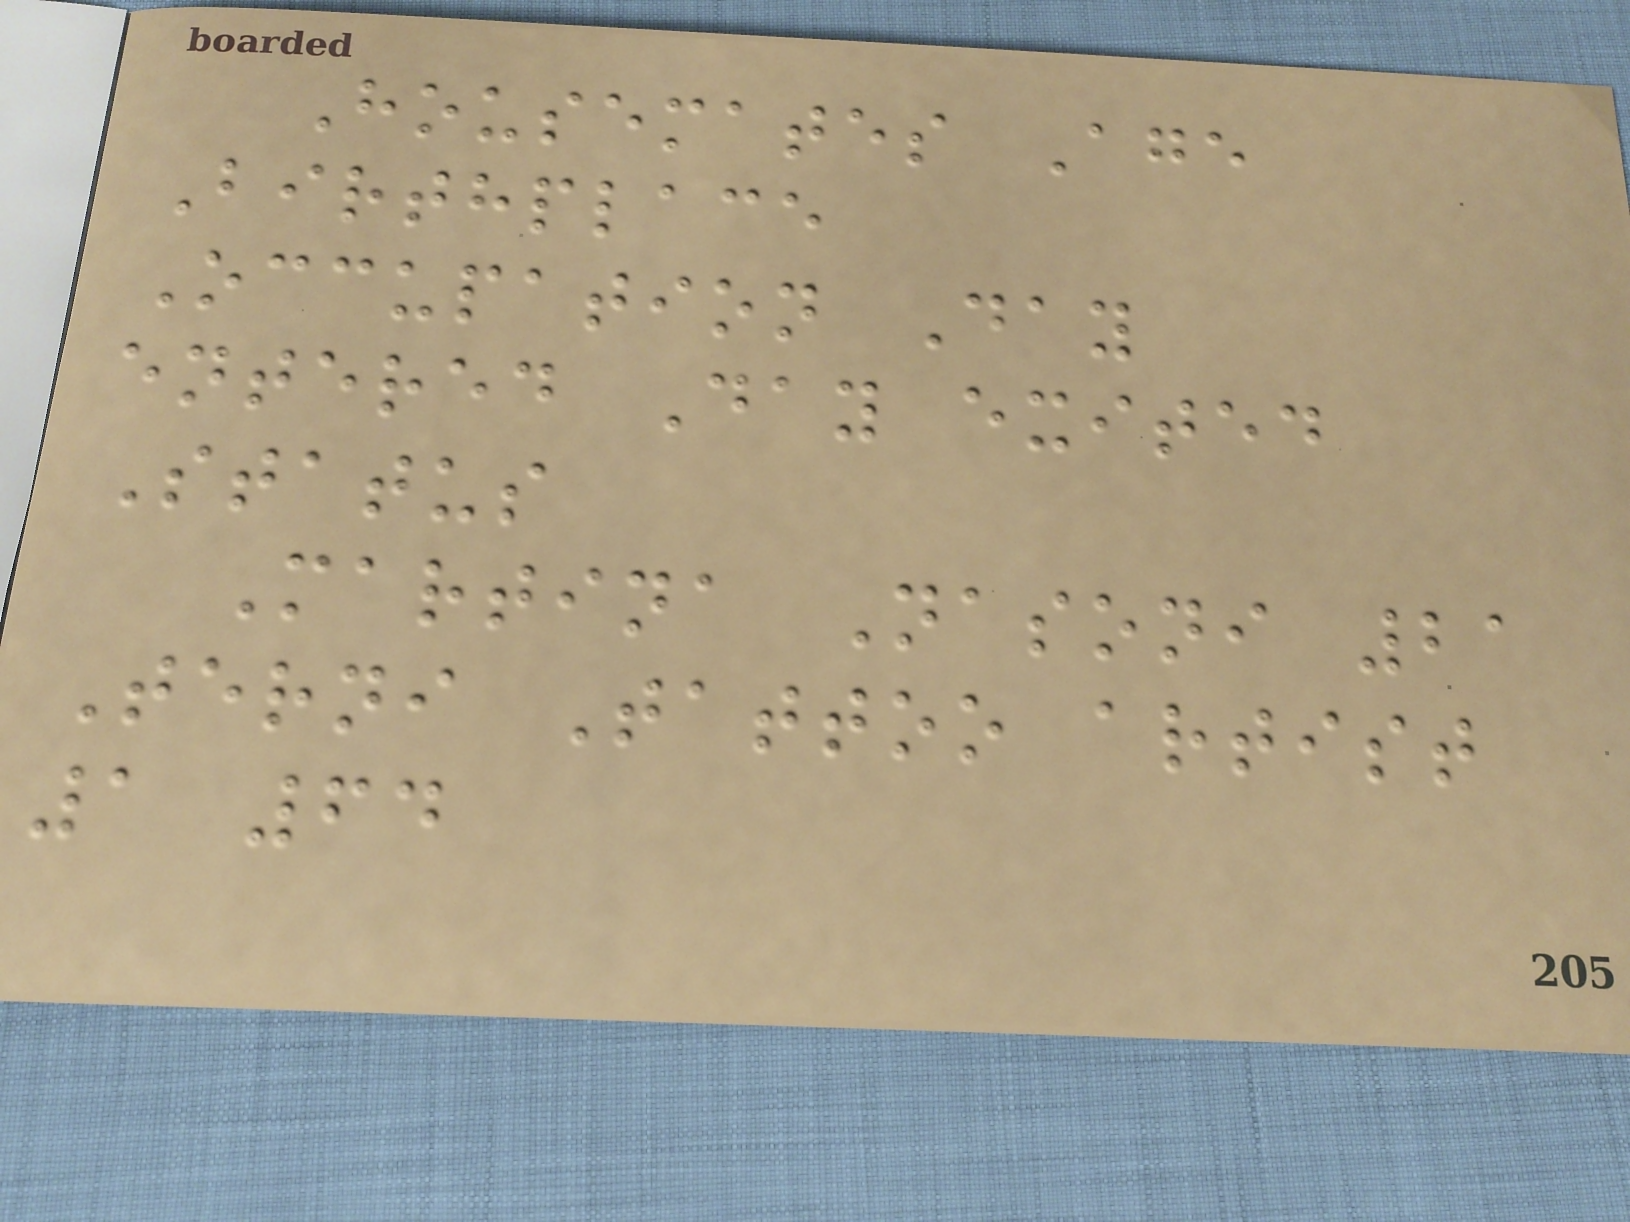Housemates Age
Birthplace
Occupation Day
entered Day exited
Status
Martina Nasoni 21
Terni Tattoo artist
1 64
